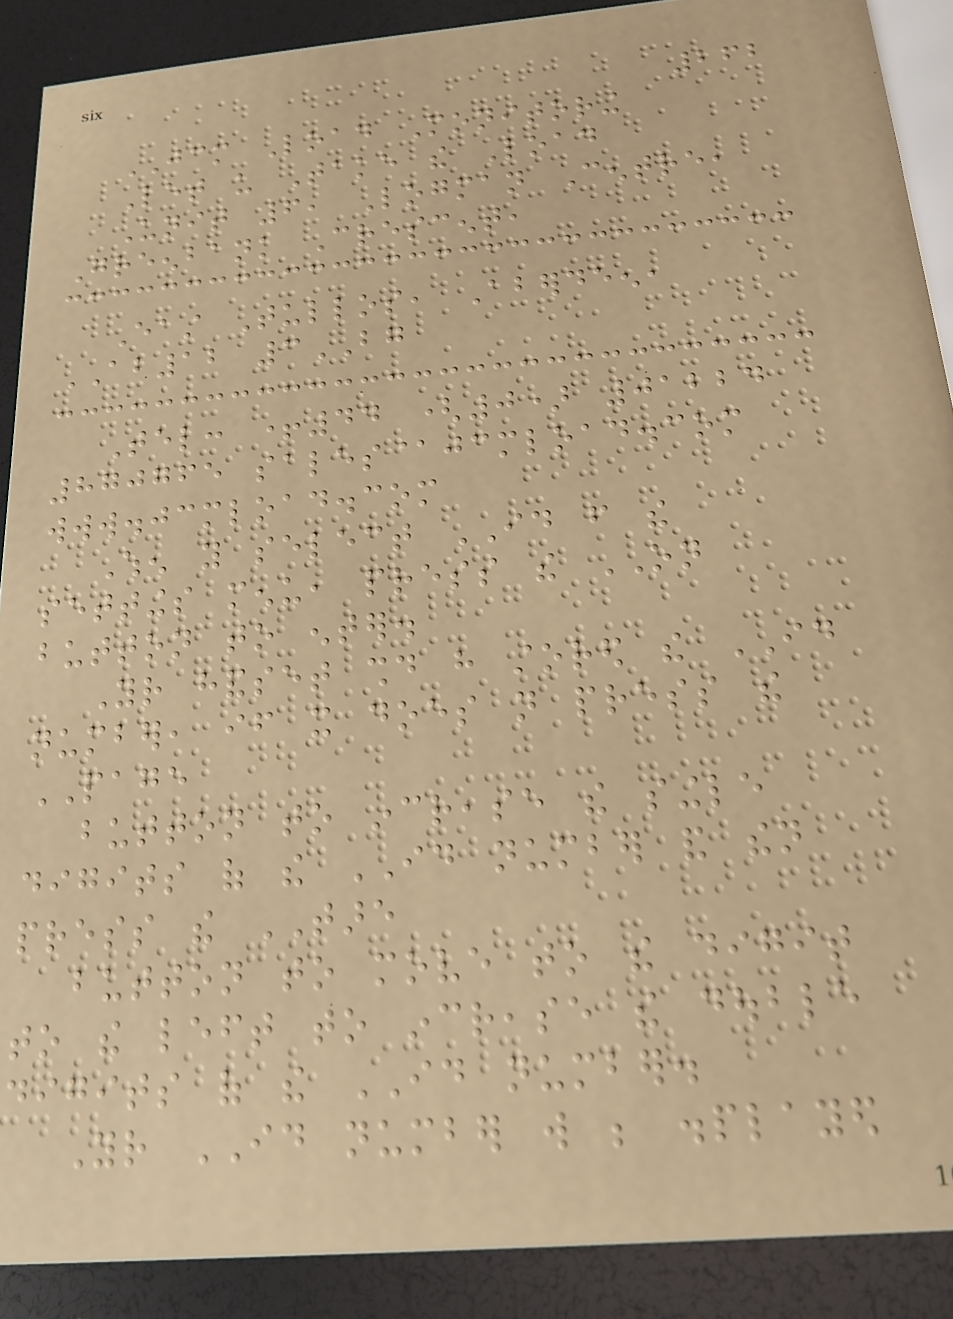262
JCM Load Monitoring
Let us Take the Load
Unit 6, Logman Centre,
Greenbank Crescent,
East Tullos, Aberdeen,
AB12 3BG
Tel: +44 (0) 01224
870765 sales@jcmload.com
www.jcmload.com
When you select ID from the
settings menu, press the ON
button to enter.
Your handset should have stored the ID
number, if it does not press the
PAGE
button to increase the single
digits of the ID number and then
press the TARE
button to move to the digit
to the left to increase the double
digits of the ID number.
Your ID number will be displayed
